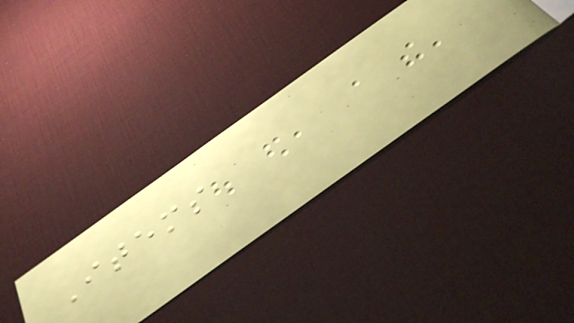Items
